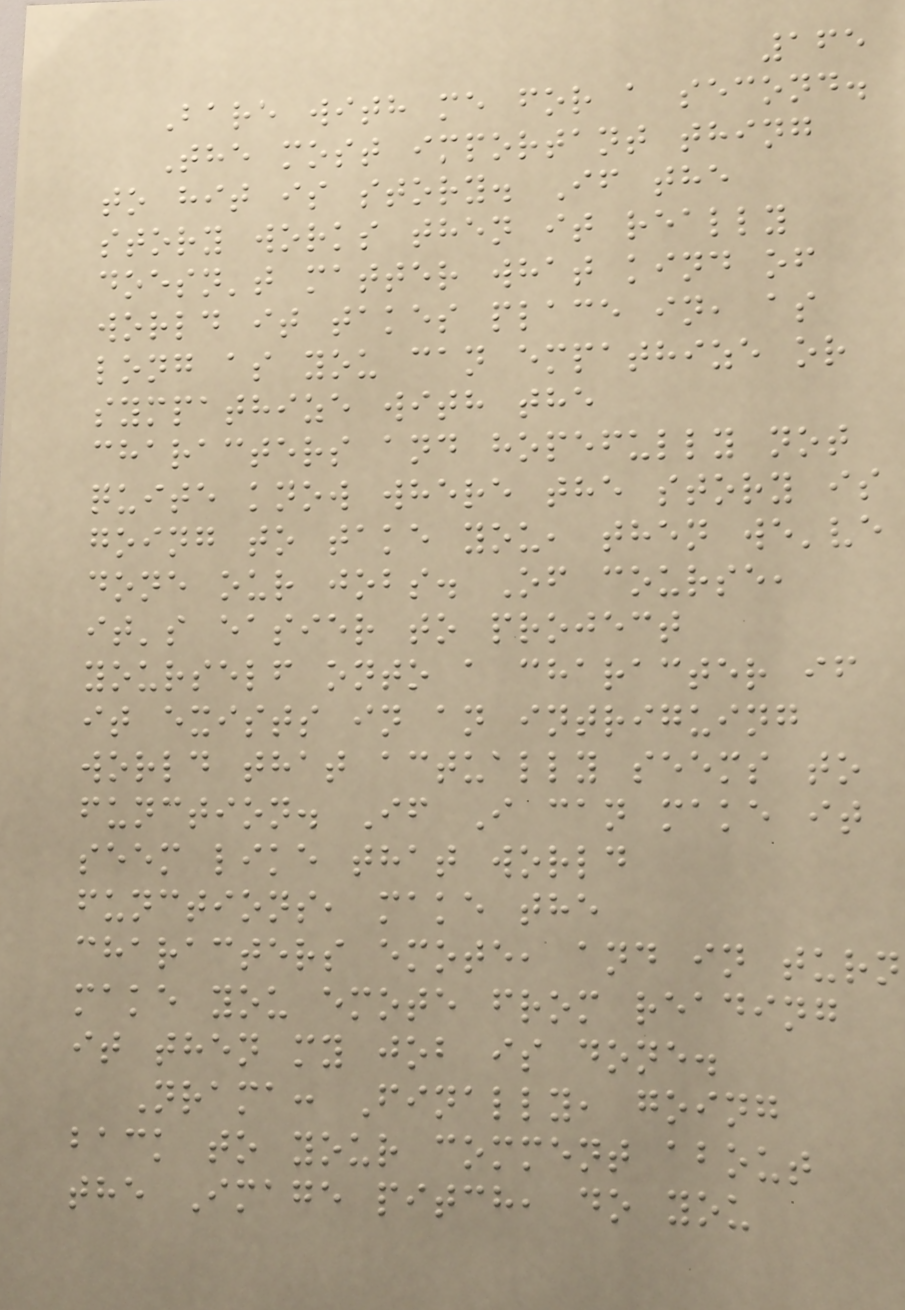165
Bare with me for a second.
The most important thing
to hit is story. If the
story works then it really
doesn't matter what kind of
world it takes place in, as
long as you can empathize or
sympathize with the
characters and hopefully not
quite know where the story is
going to take you, then we've
done our jobs. Of course,
it's easier to project
yourself onto a character if
it exists in an intriguing
world that actually seems to
function. If I can make it
seem like that world
functions, make the
characters emote, and in turn
make you emote from reading
it then my job is done.
Nrama: Finally, going
back to your comment about
the Image pitch, do you
